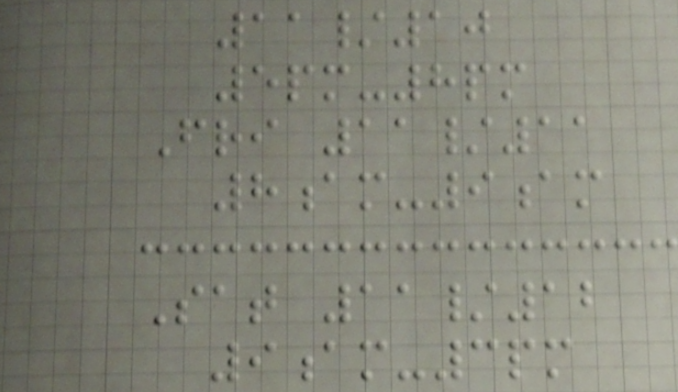11/10
5pm-8pm
Fri 11/11
8am-9am
Sat 11/12
9am-3pm
